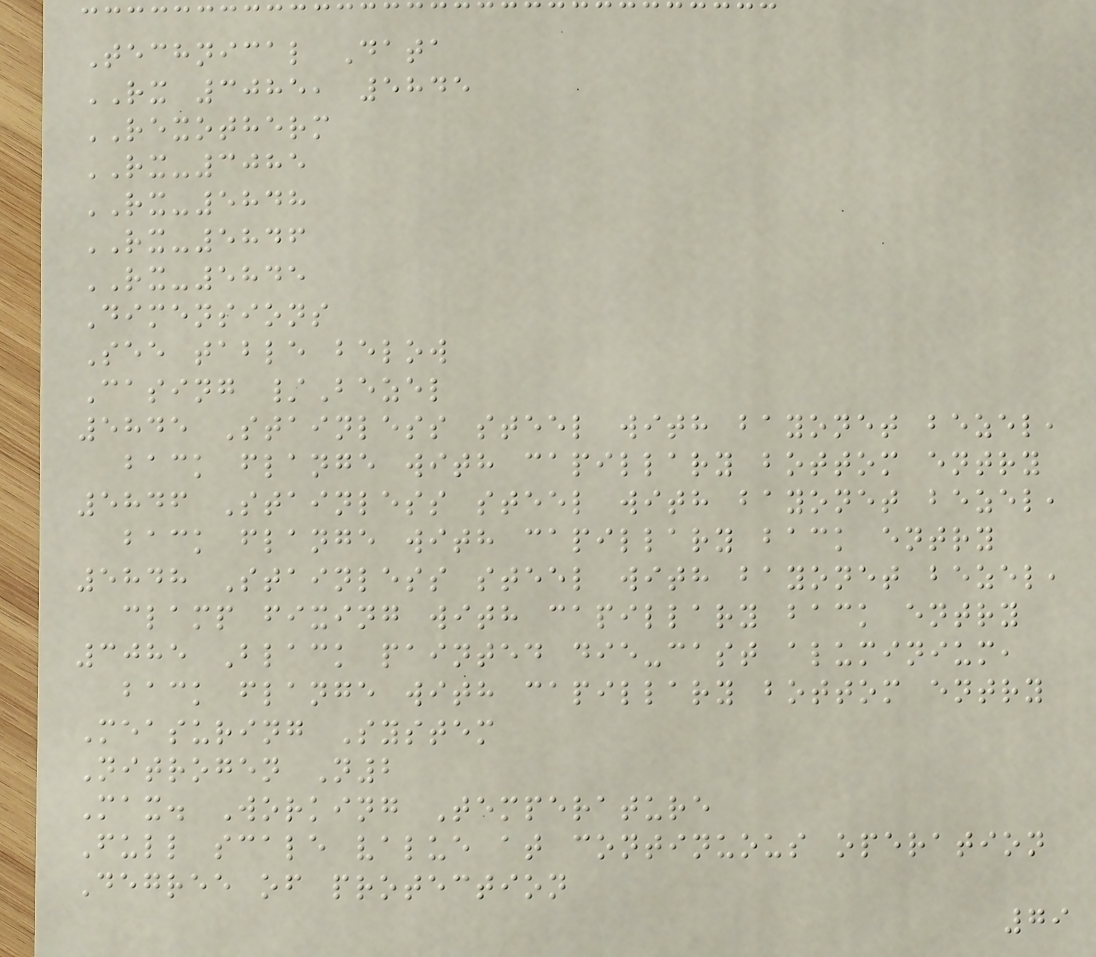Technical Data
RX 3085, 5845
REXOTHERM
RX-3085
RX-5848
RX-5846
RX-5845
Dimensions
See table below
Casing /Bezel
5845 Stainless steel with bayonet bezel,
back flange with capillary bottom entry
5846 Stainless steel with bayonet bezel,
back flange with capillary back entry
5848 Stainless steel with bayonet bezel,
clamp fixing with capillary back entry
3085 Black painted die-cast aluminium,
back flange with capillary bottom entry
Measuring System
Nitrogen N2
Max. Working Temperature
Full scale value at continuous operation
Degree of protection
79
